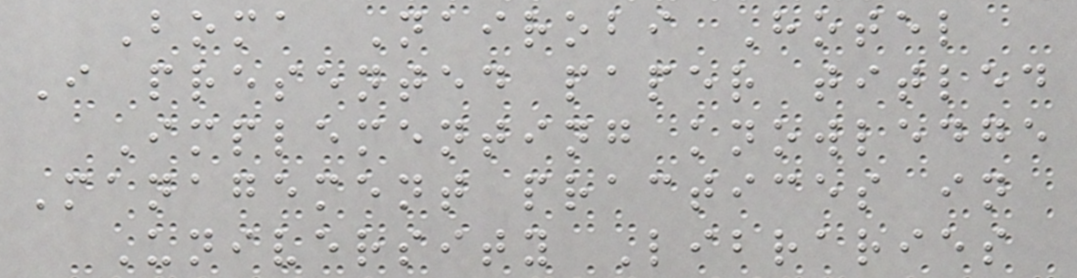Boma Nairobi Hotel
I presented paper titled
Implementing knowledge
Management practices in
University Libraries
